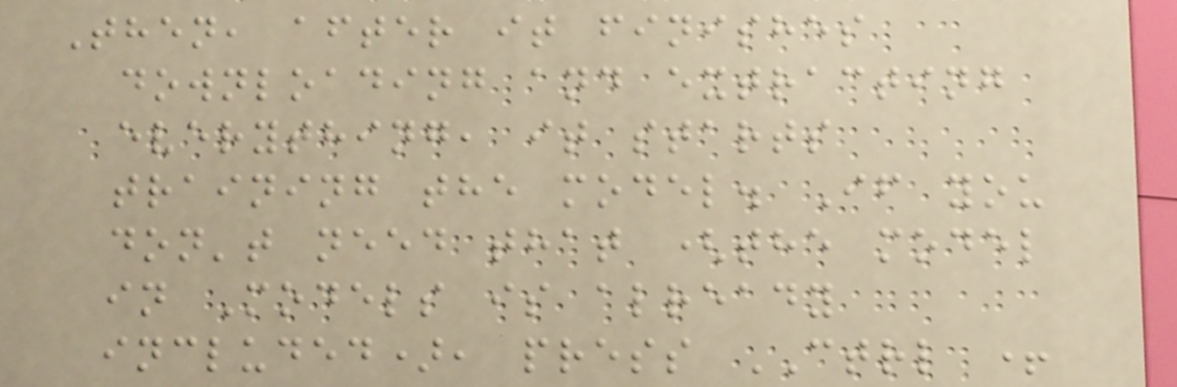Then, after it finishes
downloading and extracting
everything, it starts
training the model. If you
don't need that (the model
in Models is already
included), press CTRL +
